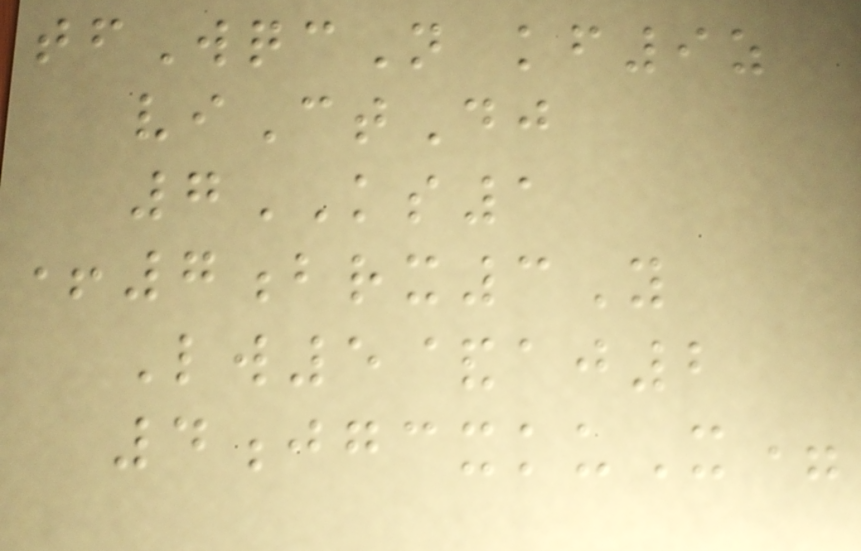tfWqcN kf9z
viCtDj
7KS1
+7brx3Y
Lw5&aj2
4jgcxkuX=
